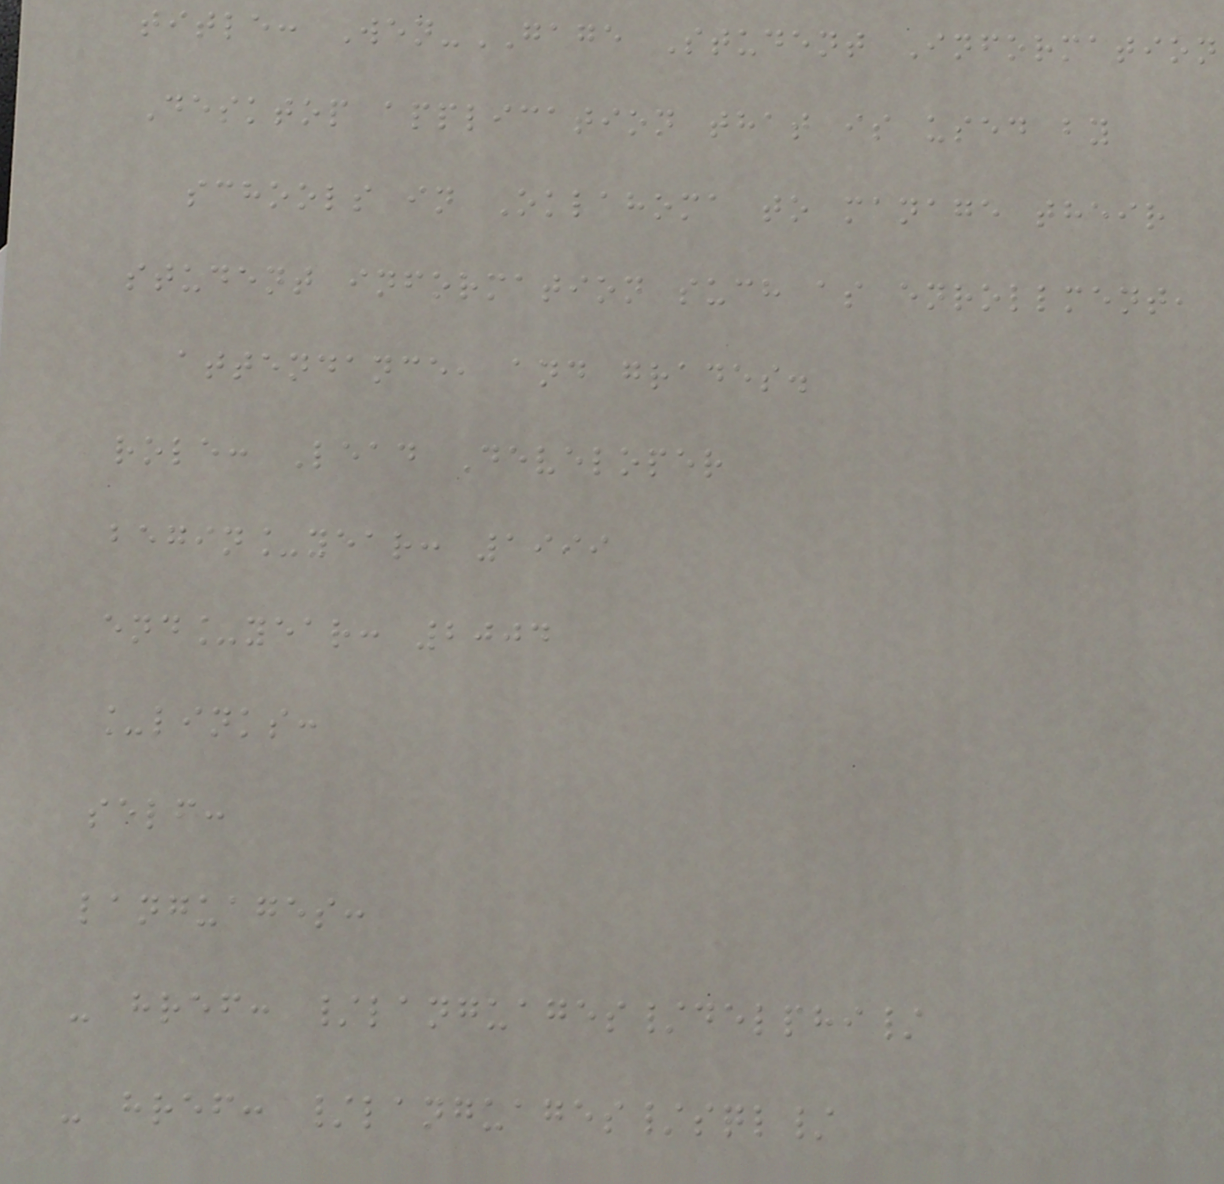title: Wen-GAGE Student Information
Desktop application that is used by
schools in Oklahoma to manage their
student information such as enrollment,
attendance, and grades.
role: Lead Developer
begin_year: 1999
end_year: 2004
_links:
self:
languages:
- href: /languages/delphi/
- href: /languages/sql/
